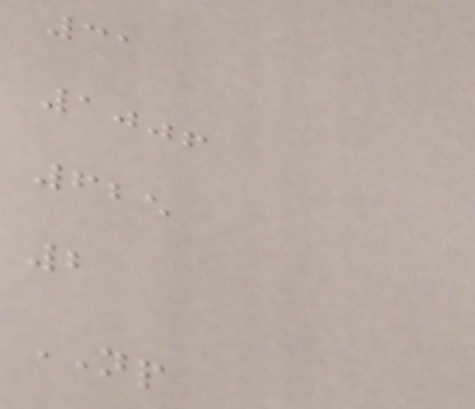31
1006
625
2
NP
